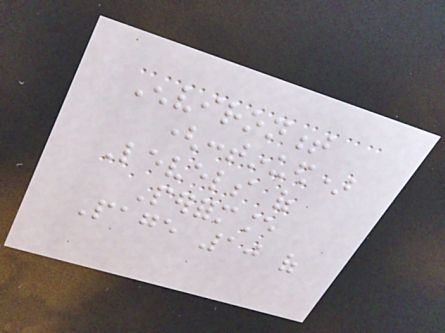Environment
(continued)
Levels of
Performance
Page 10 of
